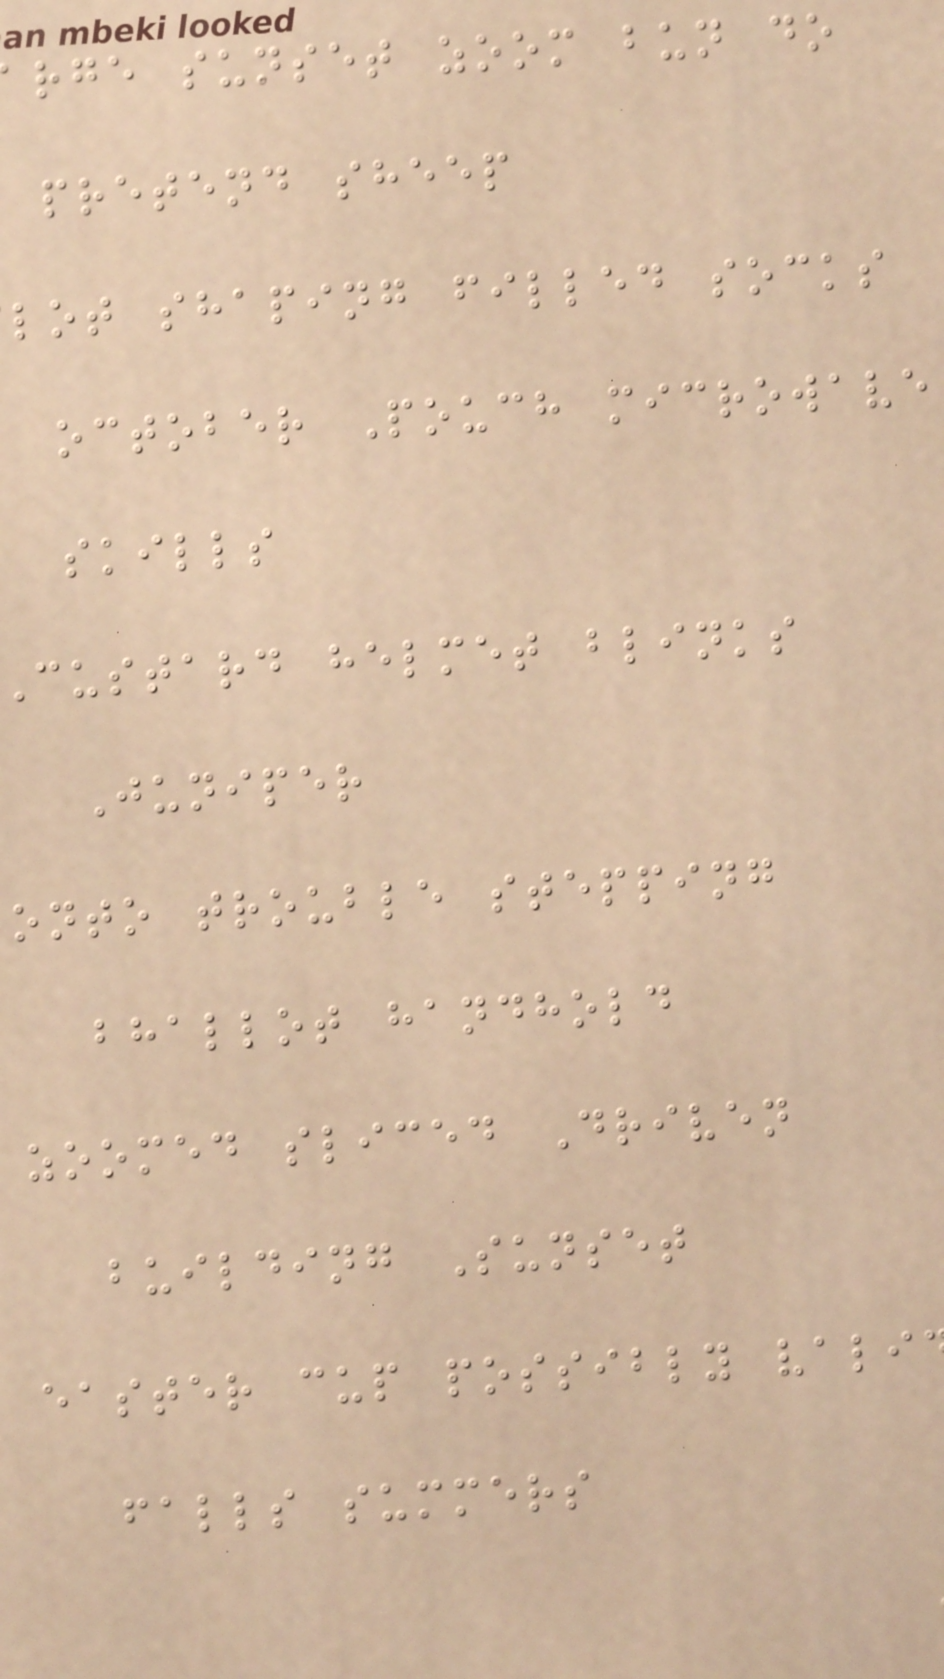rge sunset zoom bun do
pretend sheep
lot shaping filled socks
october Pouch microwave
skills
custard helmet blinks
Juniper
onto trouble stepping
bhallot handhold
zoomed sliced Driven
building Sunset
easter cup possibly vali
falls summers
